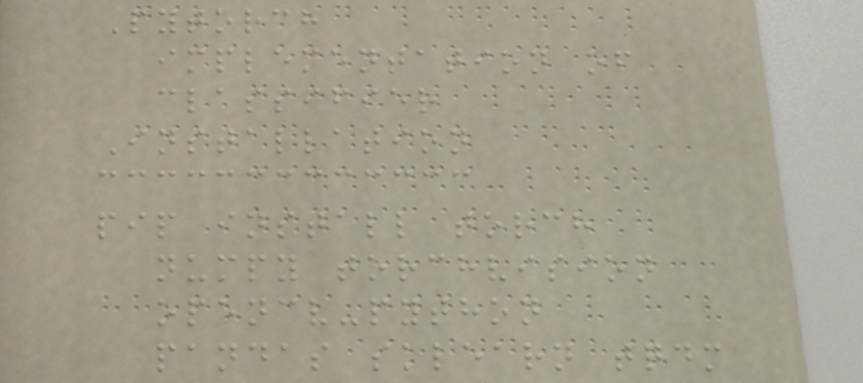Pytorch
implementation of
classifier
Installation
pip install torch
numpy torchvision
opencv-python
pandas sklearn tqdm
